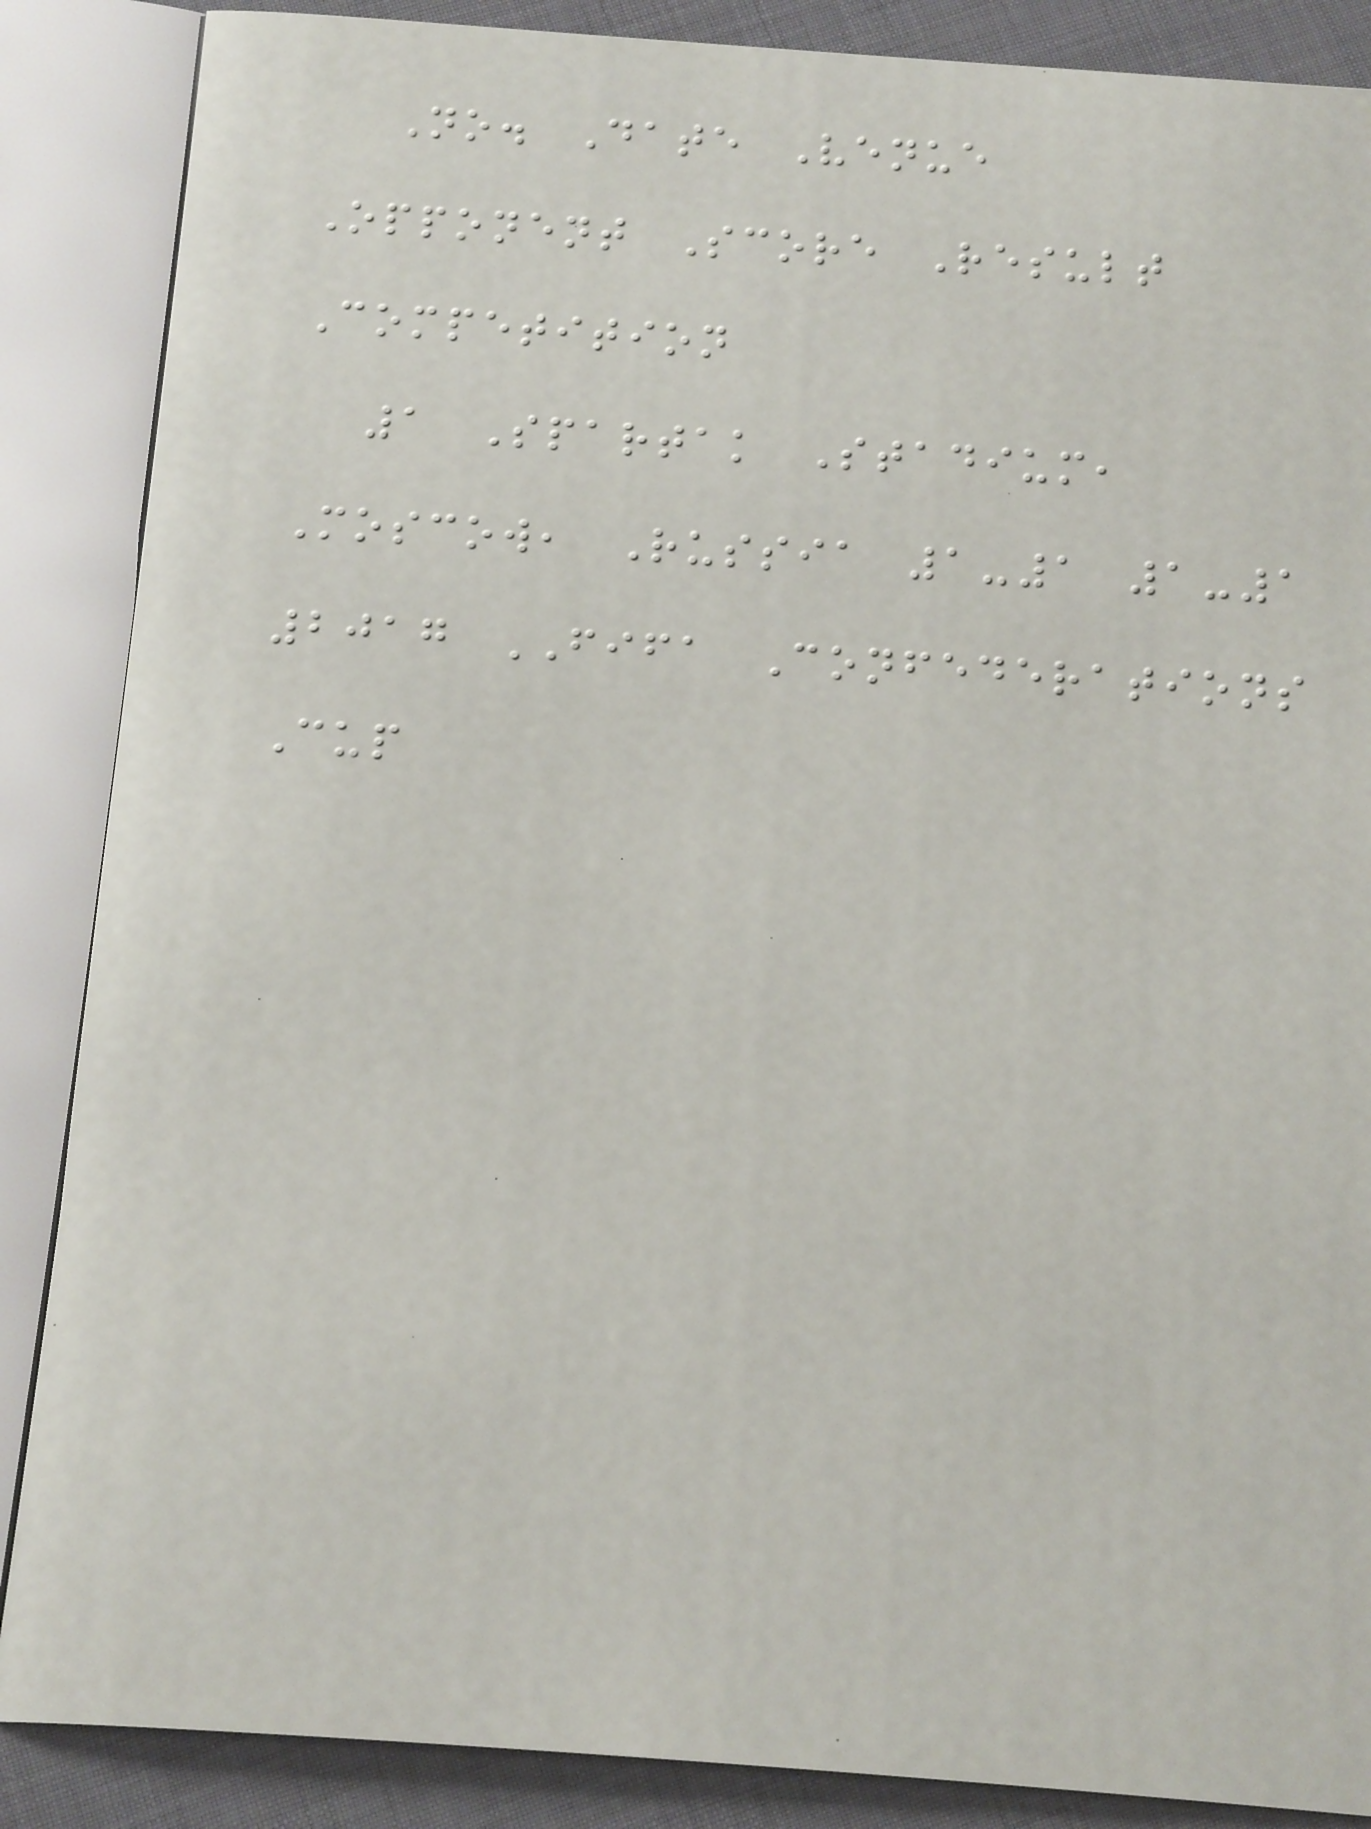No. Date Venue
Opponent Score Result
Competition
1 Spartak Stadium,
Moscow, Russia 1-1 1-1
2017 FIFA Confederations
Cup
